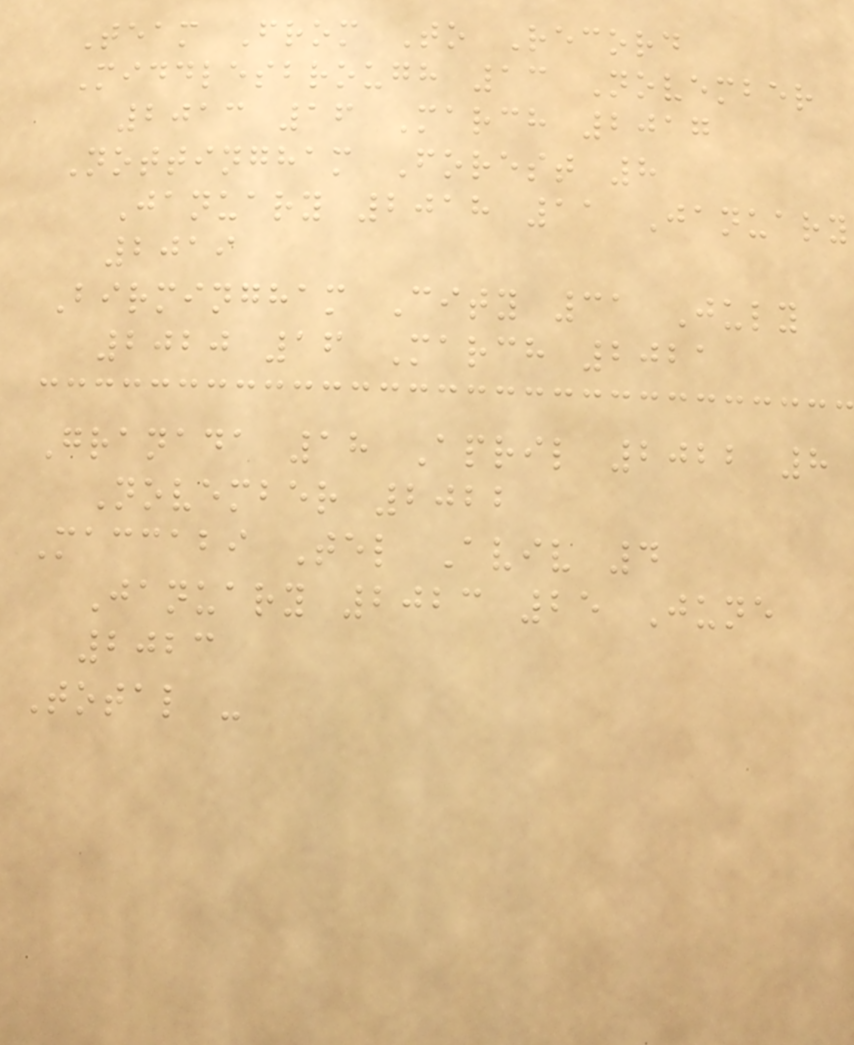Team From To Record
Middlesbrough 13 November
2013 16 March 2017
Nottingham Forest 8
January 2018 11 January
2019
Birmingham City 31 July
2020 16 March 2021
Granada 18 April 2022 8
November 2022
Maccabi Tel Aviv 4
January 2023 25 June
2023
Total -
